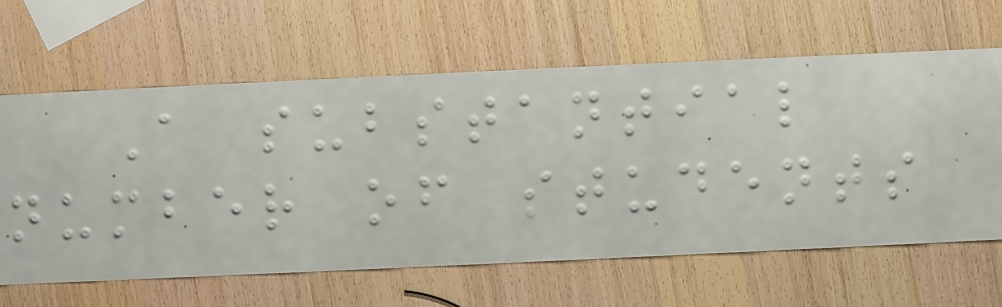A substantial
number of students
